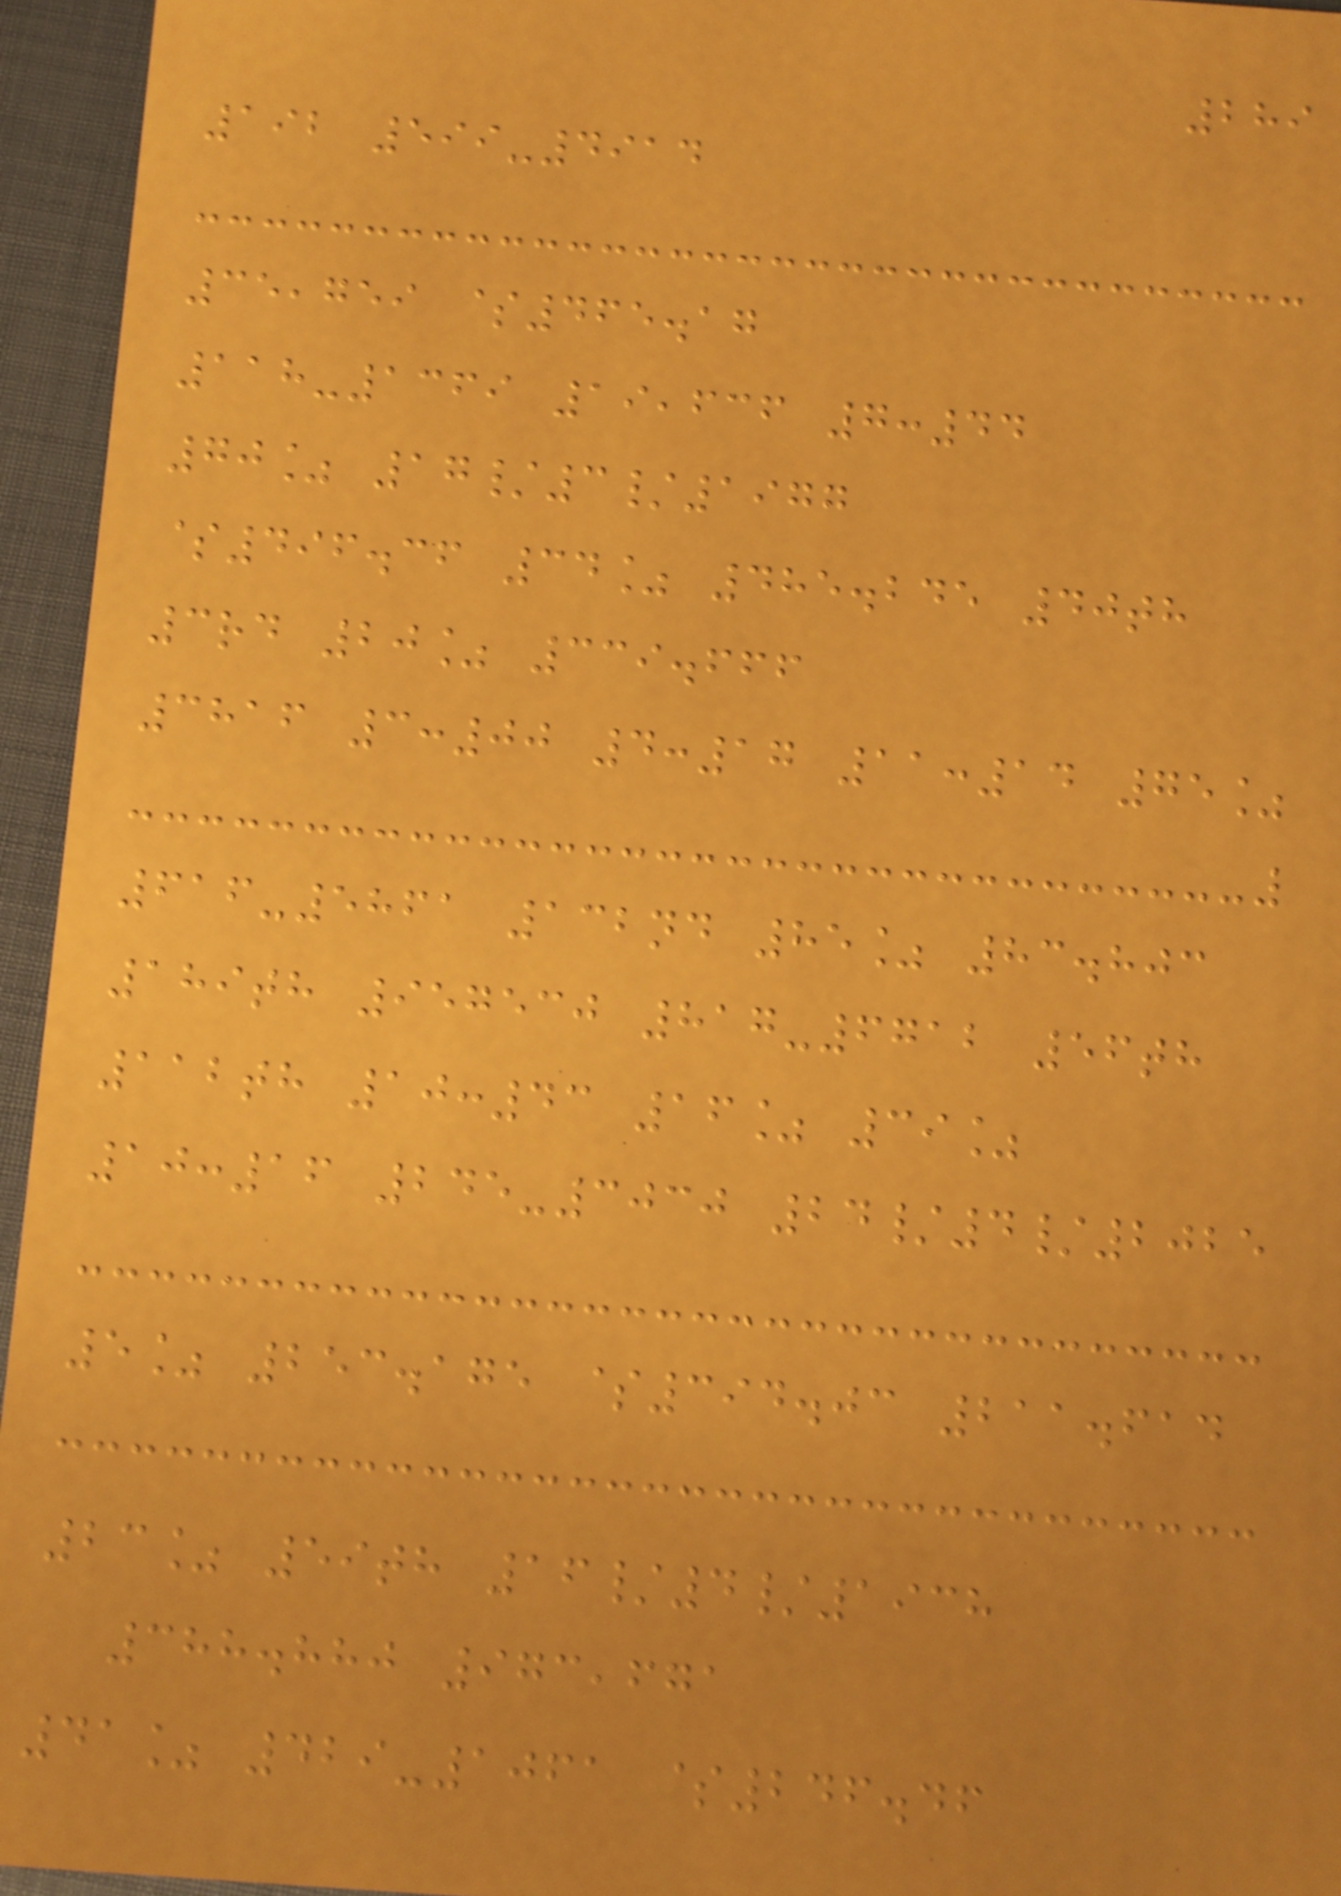289
192 599-4914
35,759 $465.17
118-1369 19,636 7:44
70% 17/3/1977
$496.36 34% 485.245 40th
3rd 20% 339.666
3816 3:00 4:17 11:14 75%
616-5861 132nd 85% 83.803
189th 957530 817-6712 56th
112th 10:43 16% 39%
10:16 245-3030 24/4/2025
5% 253.175 $394.03 211.614
23% 59th 16/4/1938
388.880 973,671
41% 429-1061 $246.46
